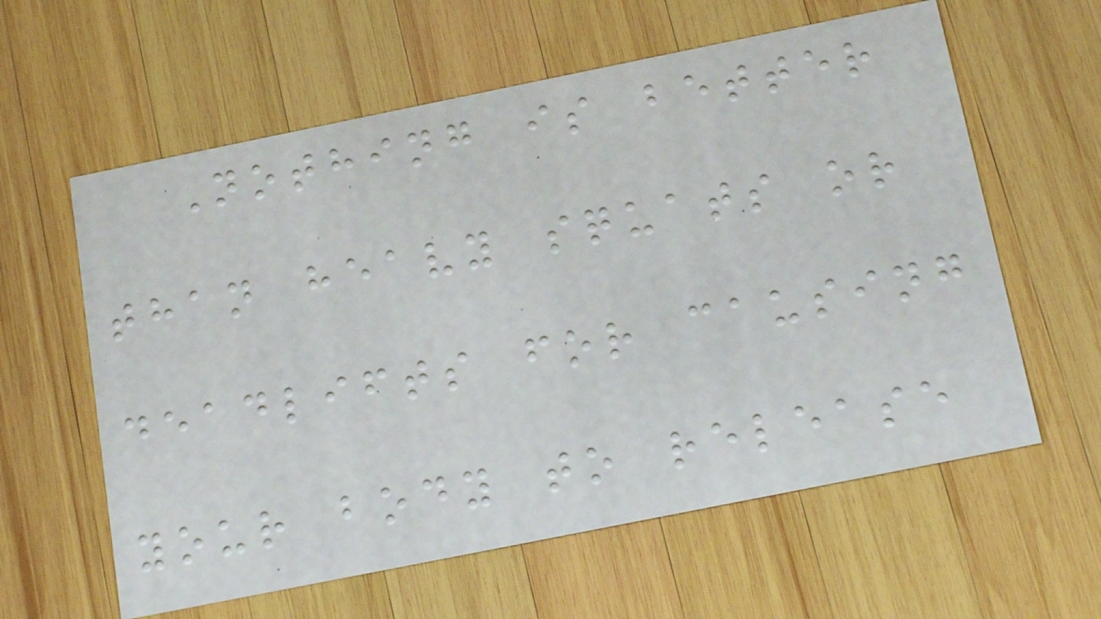Nothing is better
than heavy squats or
deadlifts for causing
your body to release
